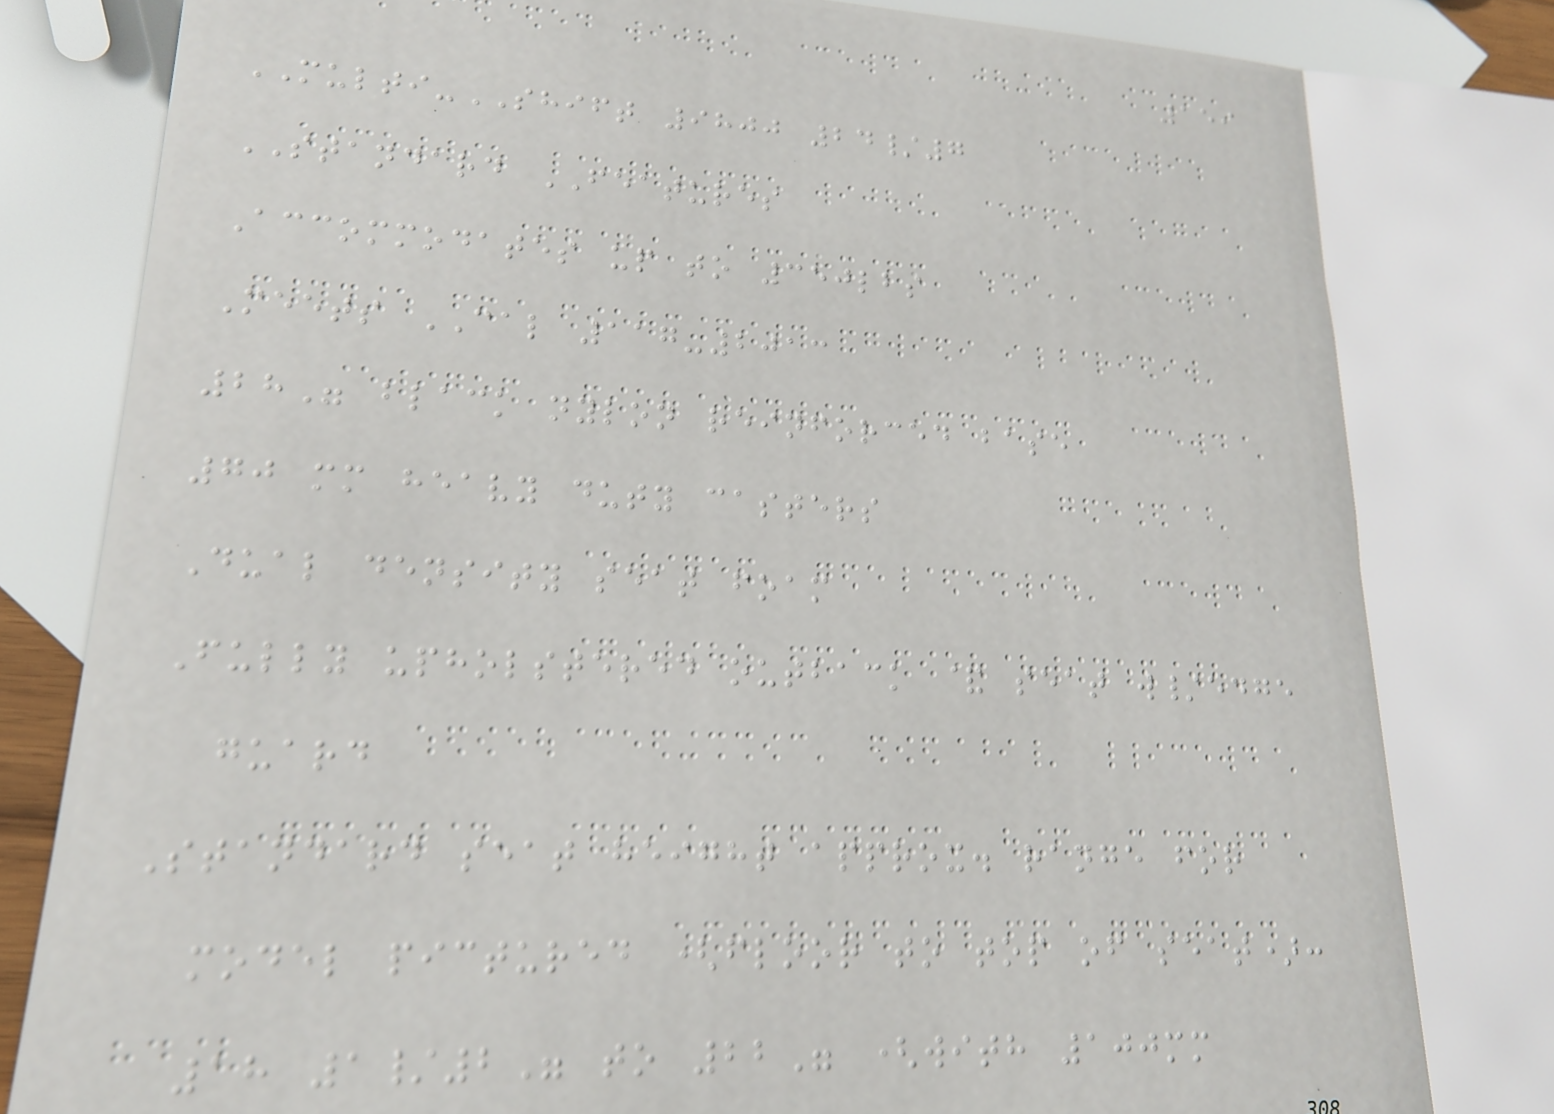159
MULTI-SHIFT 9800 24/7
STANDARD FEATURES
Accommodates up to 350lbs
Meets CAL 117-2013
28" black nylon reinforced base
70 mm heavy duty casters
Dual density seat foam
Fully upholstered outback & seat w/edge
guard
Standard seat height approx. range for
model pictured (floor to top of seat):
18 1/2" to 22" (with 100mm
